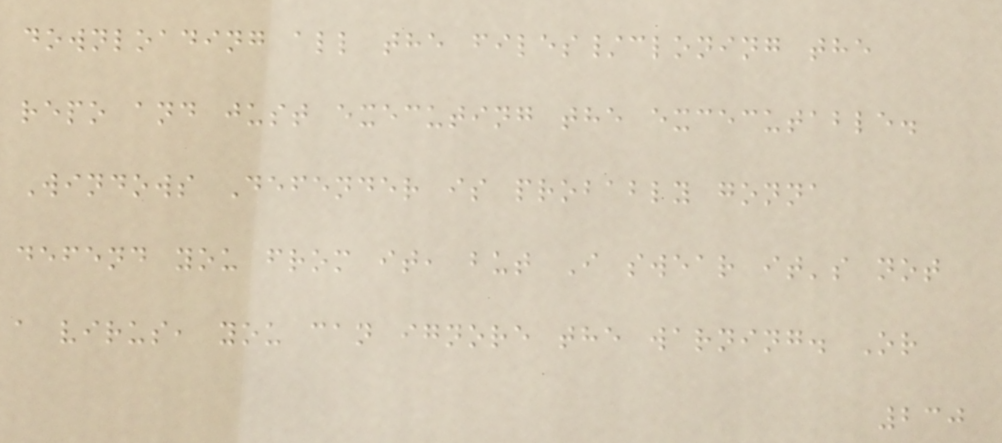downloading all the files/cloning the
repo and just executing the excecutable.
Windows Defender is probably gonna
defend you from it, but I swear it's not
a virus, you can ignore the warning. Or
230
